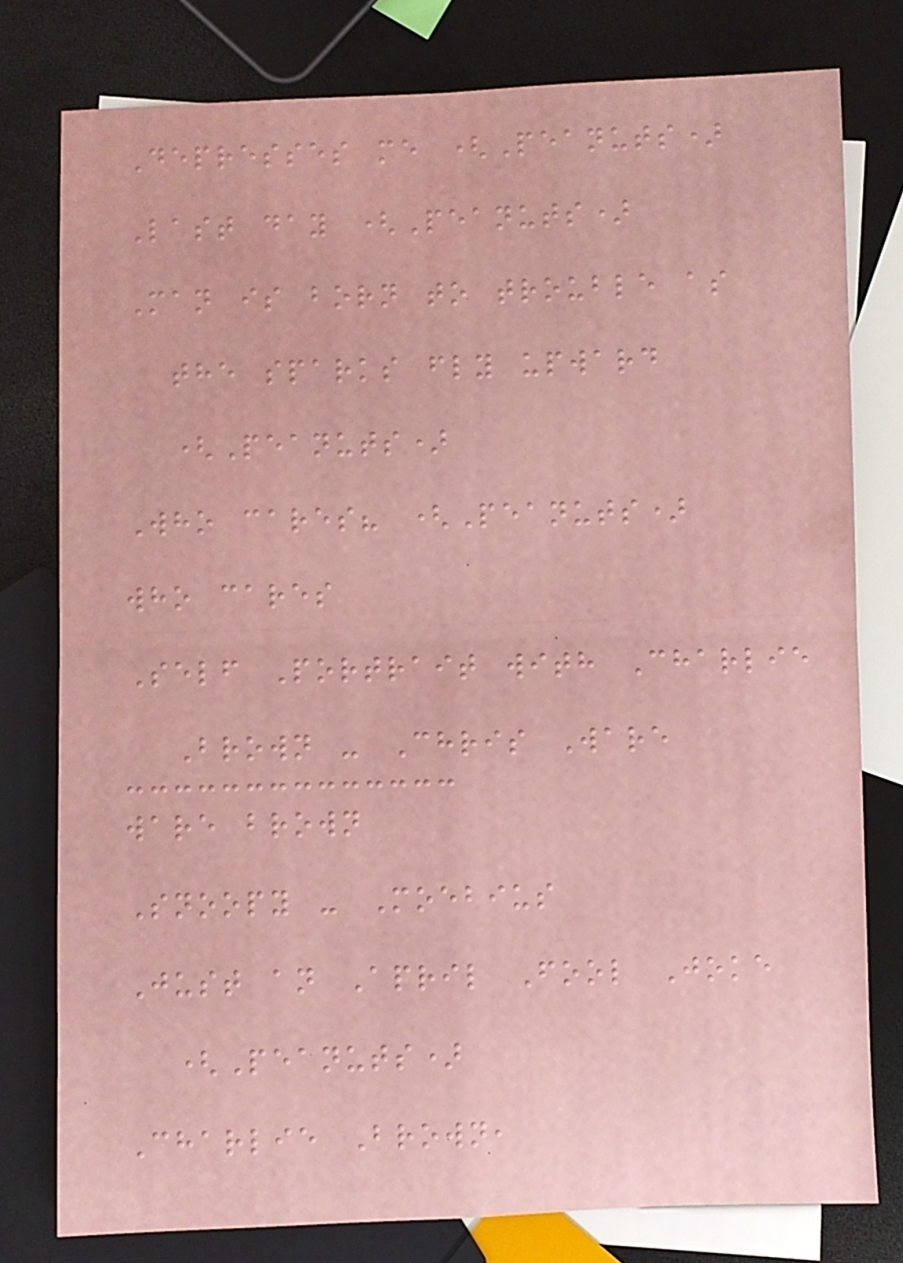Depresses me (Peanuts)
Last day (Peanuts)
Man is born to trouble as
the sparks fly upward
(Peanuts)
Who cares? (Peanuts)
who cares
Self Portrait with Charlie
Brown - Chris Ware
ware brown
Snoopy - Moebius
Just an April Fool Joke
(Peanuts)
Charlie Brown,
